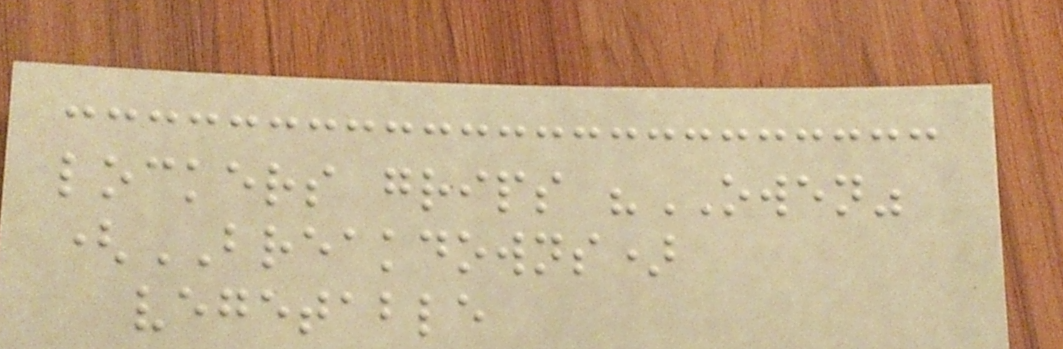lockers grips "OWEN"
(BREAKDOWNS)
vegetable
